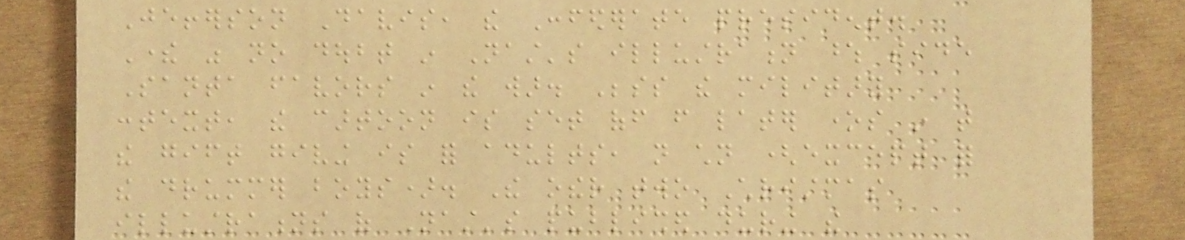Jefferson Davis, the Confederate president.
There was no doubt in Nast's illustration whose side
Santa favors in the war. Besides the military
context, the cartoon is set off from later ones in that
the gift giving is for adults, not children (except for
the drummer boys). The other two Christmas
illustrations of Nast's published during the
